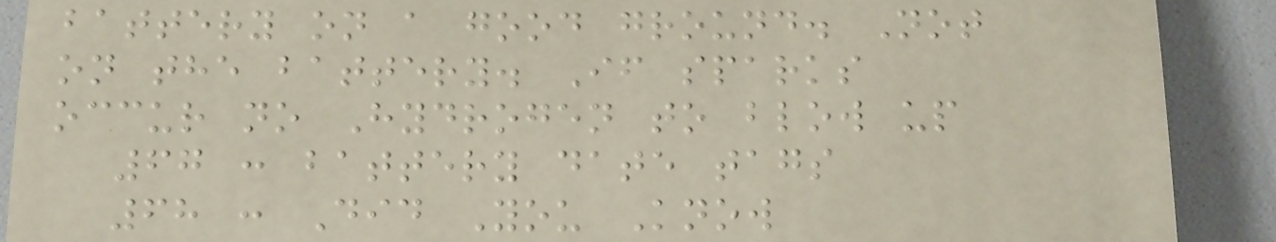battery on a good ground. Not
on the battery. If sparks
occur no Hydrogen to blow up
67 : battery date tags
68 : Did You Know
